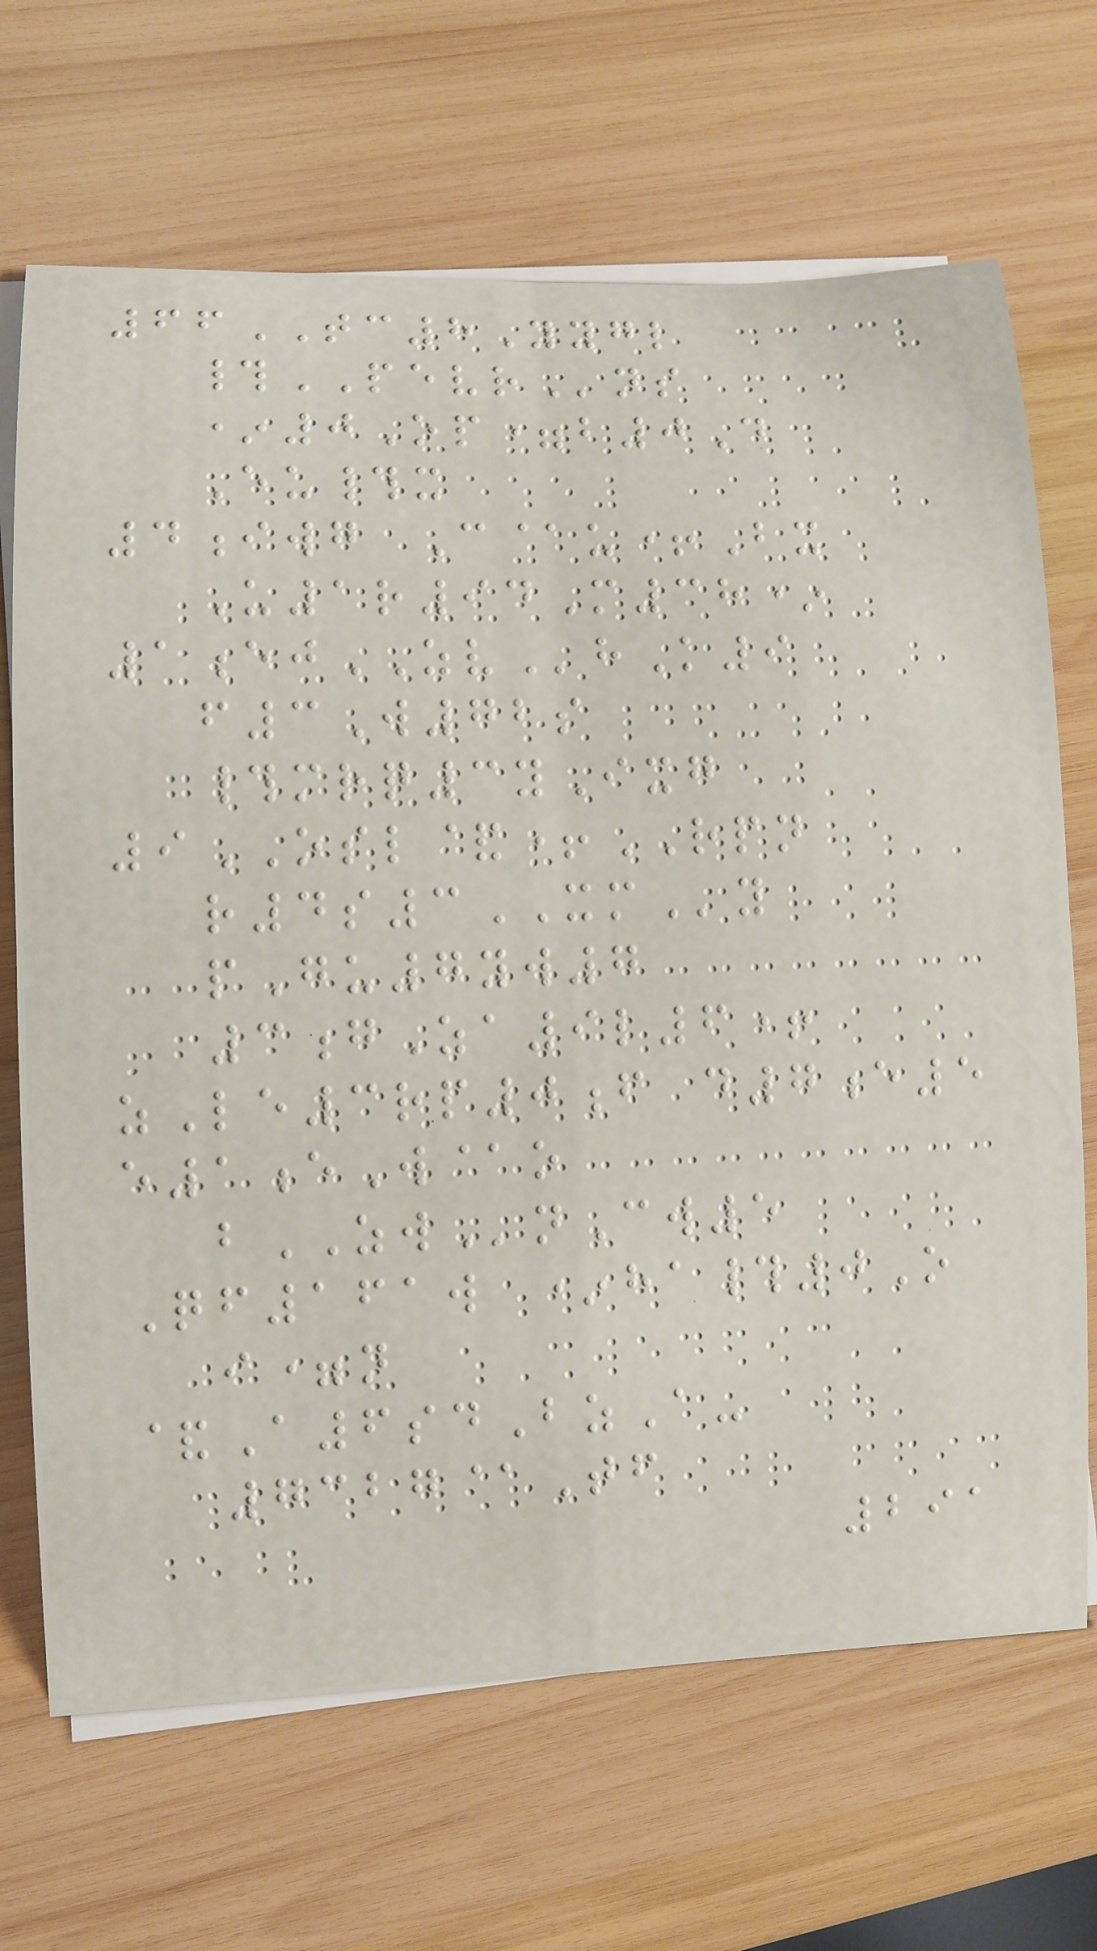66TC8Yygl
#PEVRns
*0Op=b0D
Eu#x
4iwg C@u+Bx
U1r94M38*
1ejZVhK9
f3W72s
#mrq3yIxg
9OSL&+RPN
r4s3XMy
pGu7yw7
3gZa9l6+
zLe3rp0f d7e5
e1eW@o
bZWnCw5
Qf161w *ha#0O
i=n
&A6sdBzA-
7327@Tf
291
